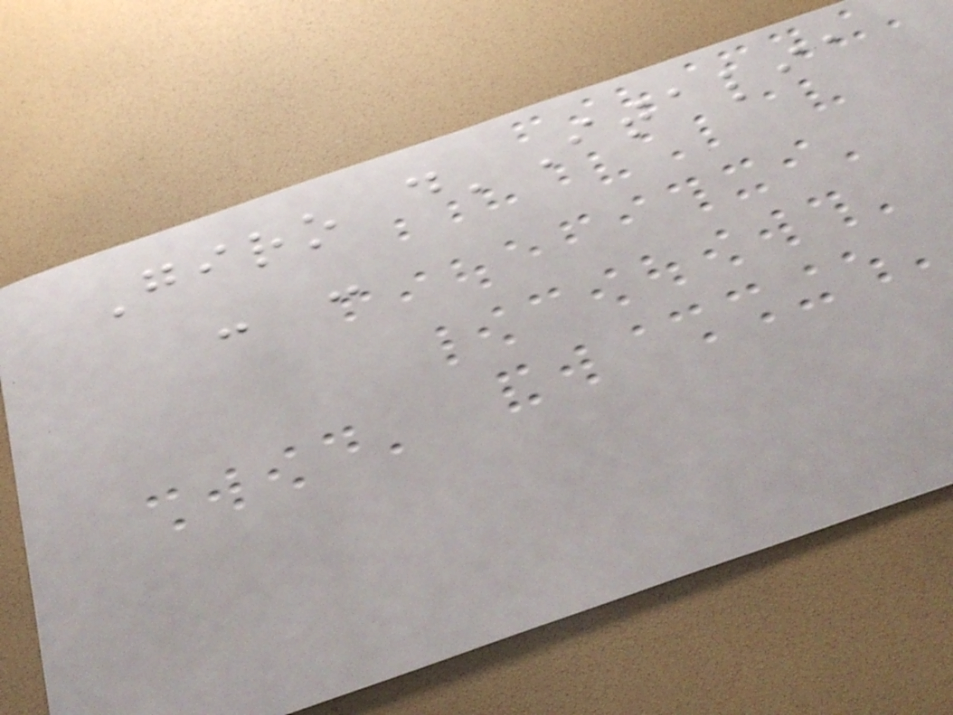Giro d'Italia
- -
